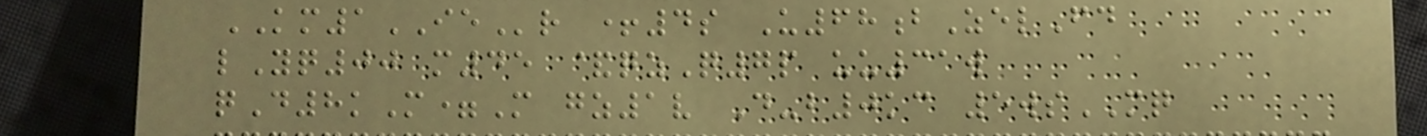KM1IEr +4s U68bZelFd
lYq00 m45 &qzQ7p uu31w
qD8kM=M gz1v D-b0kc 5wsMQ
